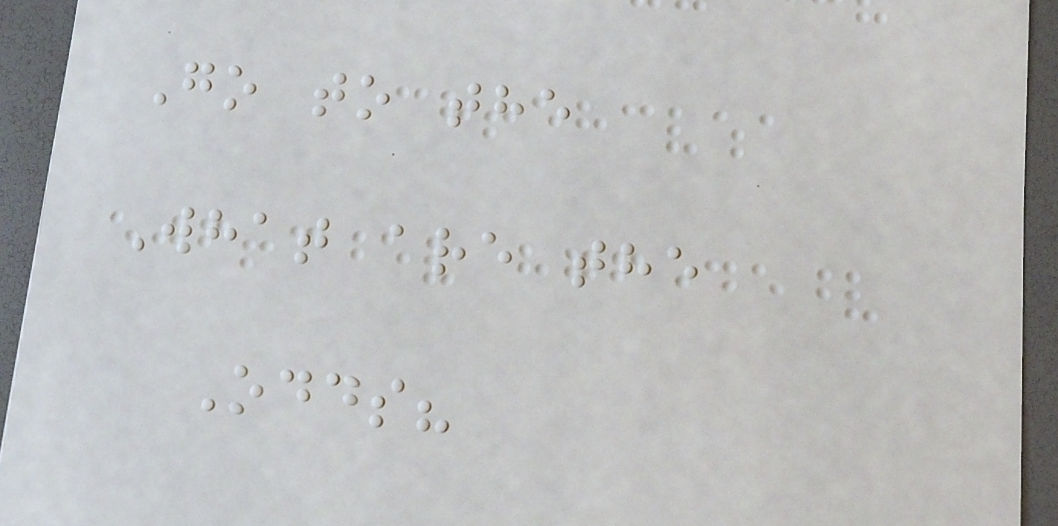Go to the
What are the
Odds?
